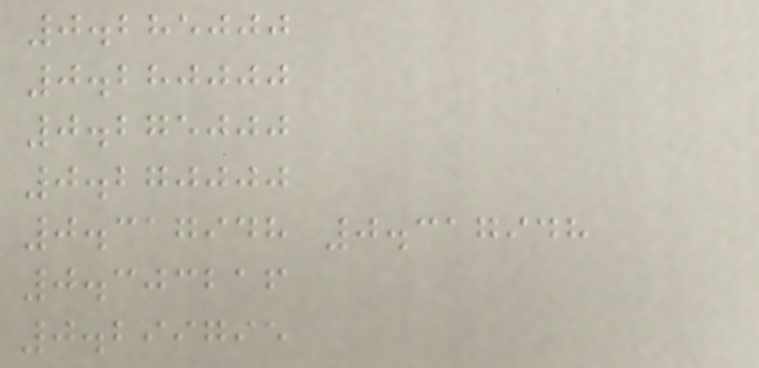0.285000
0.280000
0.275000
0.270000
0.317948 0.317948
0.303216
0.299795
